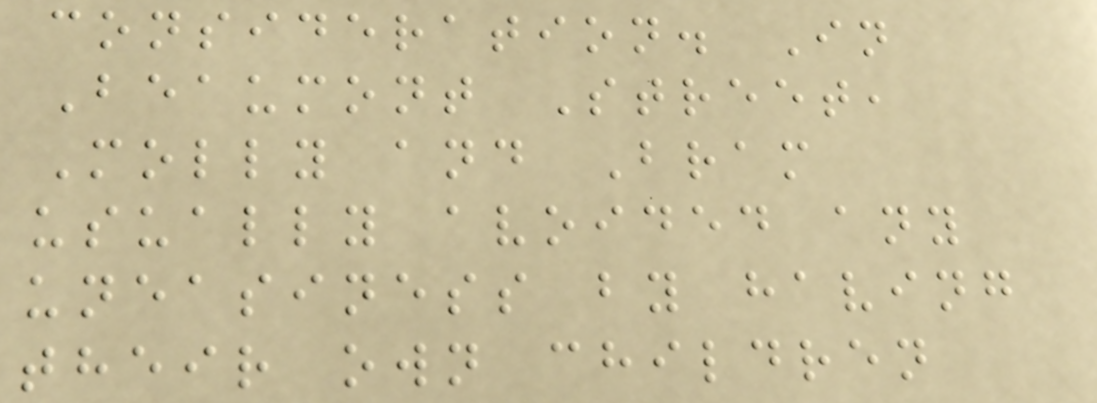consideration. In
Beaumont Street,
Molly and Bram
usually avoided any
uneasiness by having
their own children
